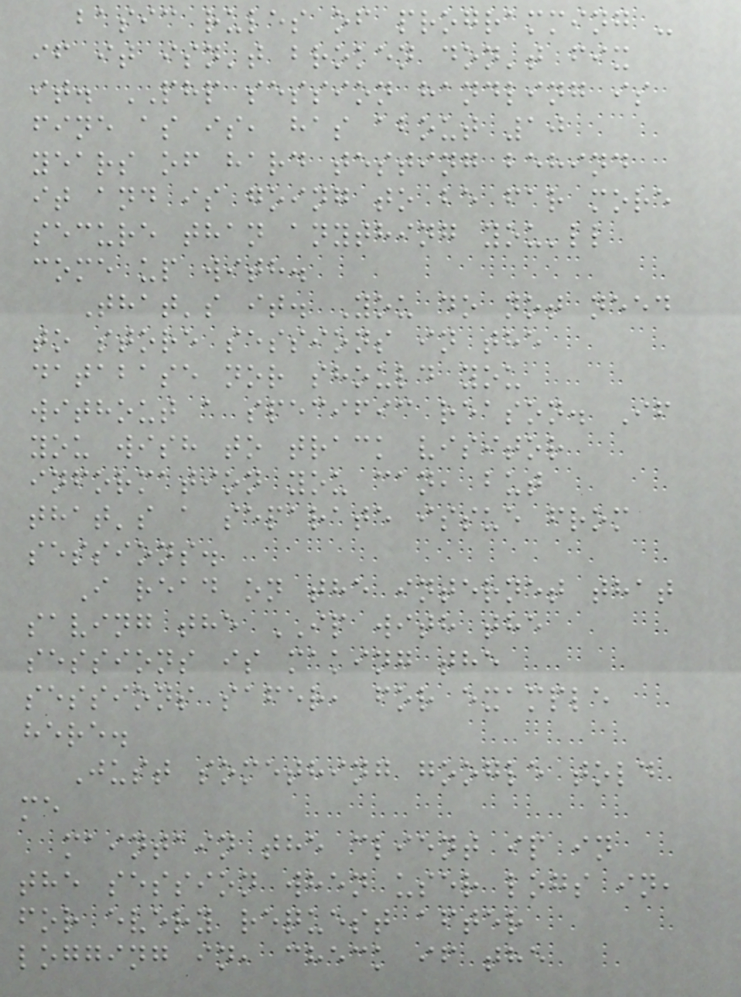basic rules of programming -
if it isn't broken don't fix
it. PHP session handling is
fine as is, has about 10
years of hard testing behind
it and is going to be far more
secure than anything you'll
come up with.
That's it. You do not need
to store sessions in the
database nor should you
without a specific reason. If
you wish to track visitor
information you can, but
that's a separate issue from
sessions.
I read on the internet that
saving the IP with the
sessions is making the
sessions safer, for example
here.
Just something google told
me
maintain the client ip in
the session when user logs in,
for every request after
logging in, check if the
